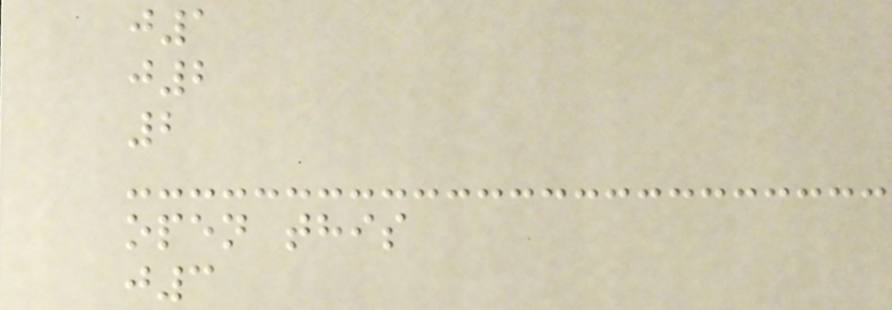j1
j2
2
open this
j3
